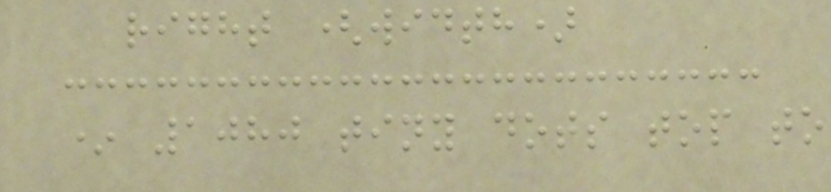right (width)
* 1080 tiny dots top to
